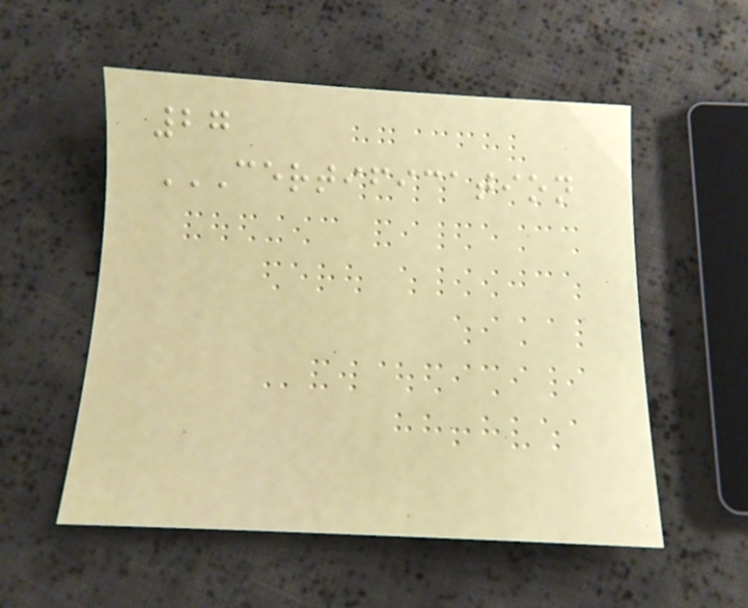27
CERTIFICATION
